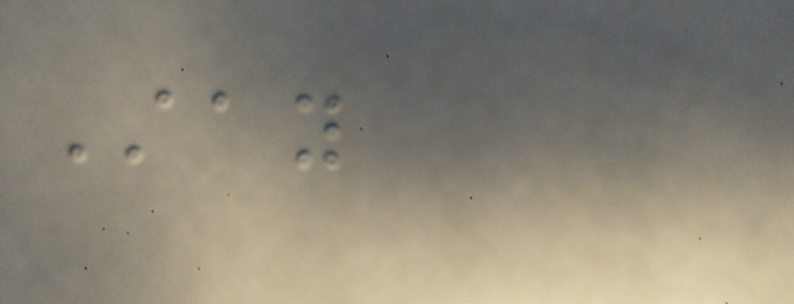Stay
